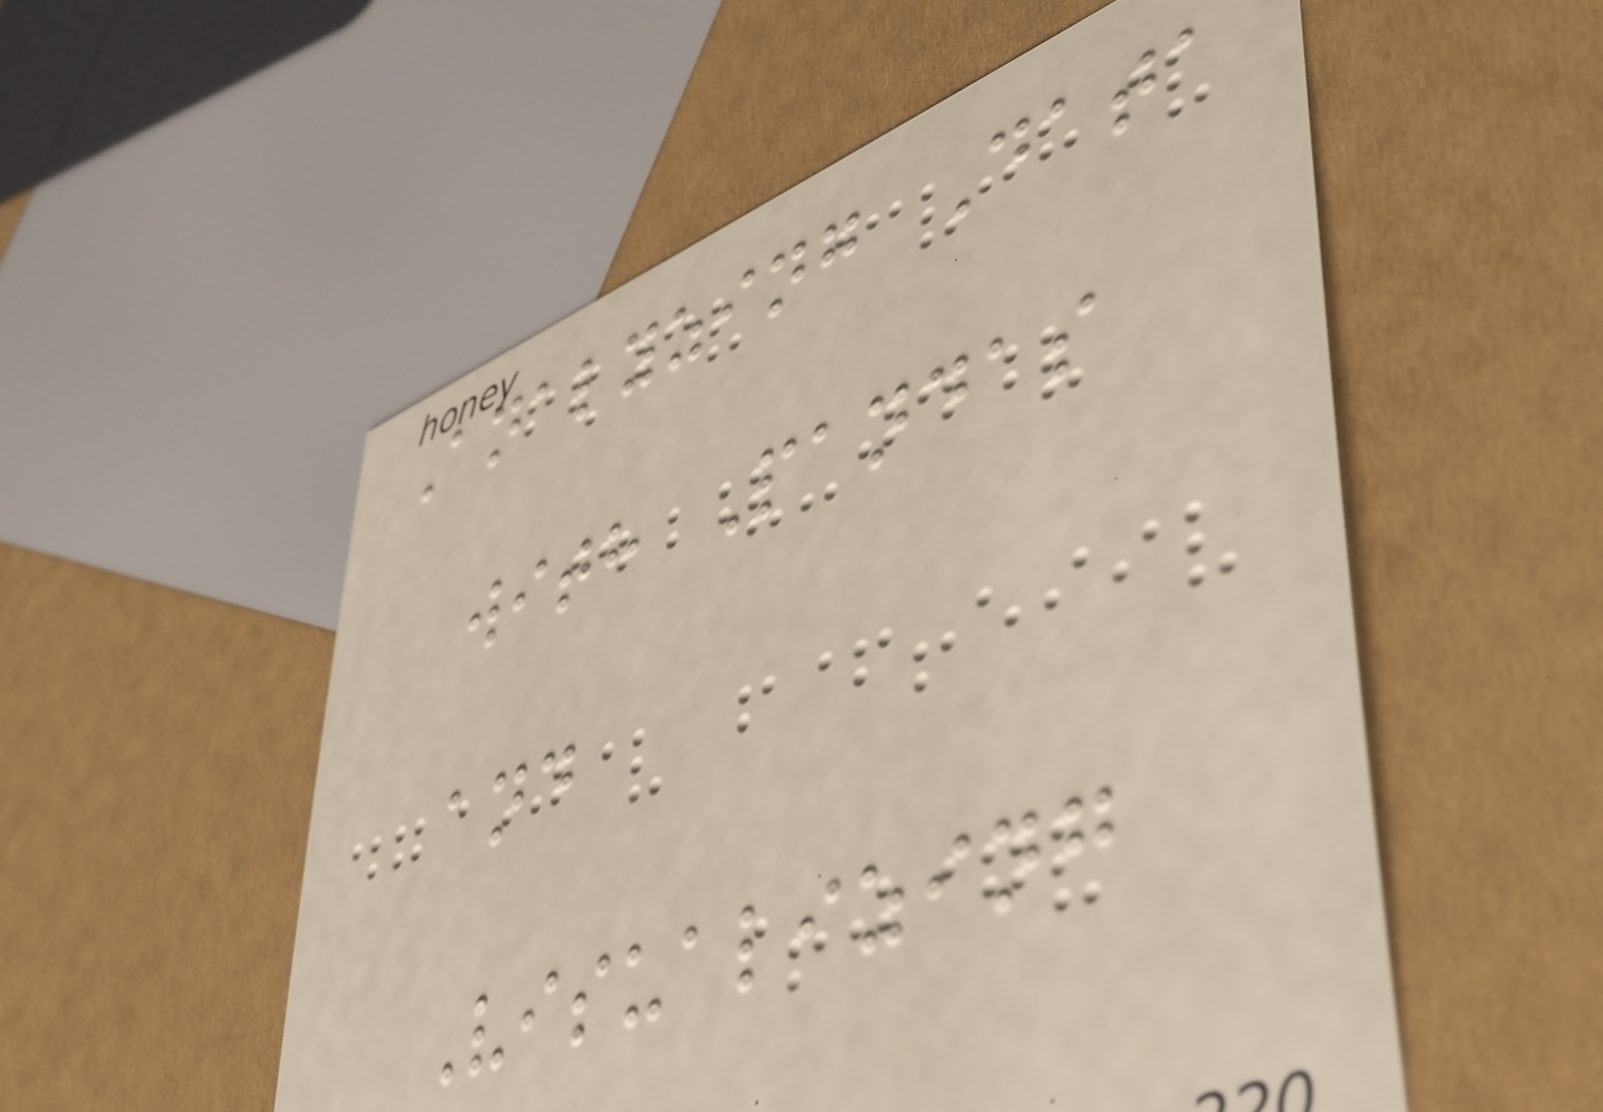Analyzing Data
with Pandas
and
Visualizing
